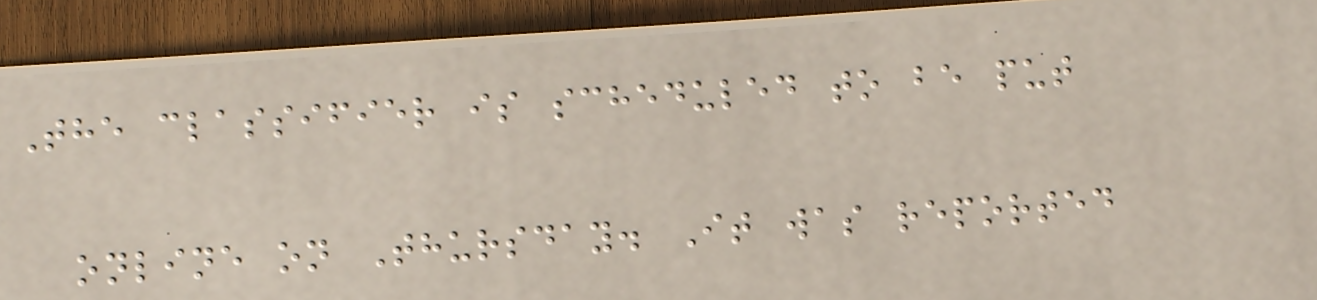The classifier is scheduled to be put
online on Thursday. It was reported
